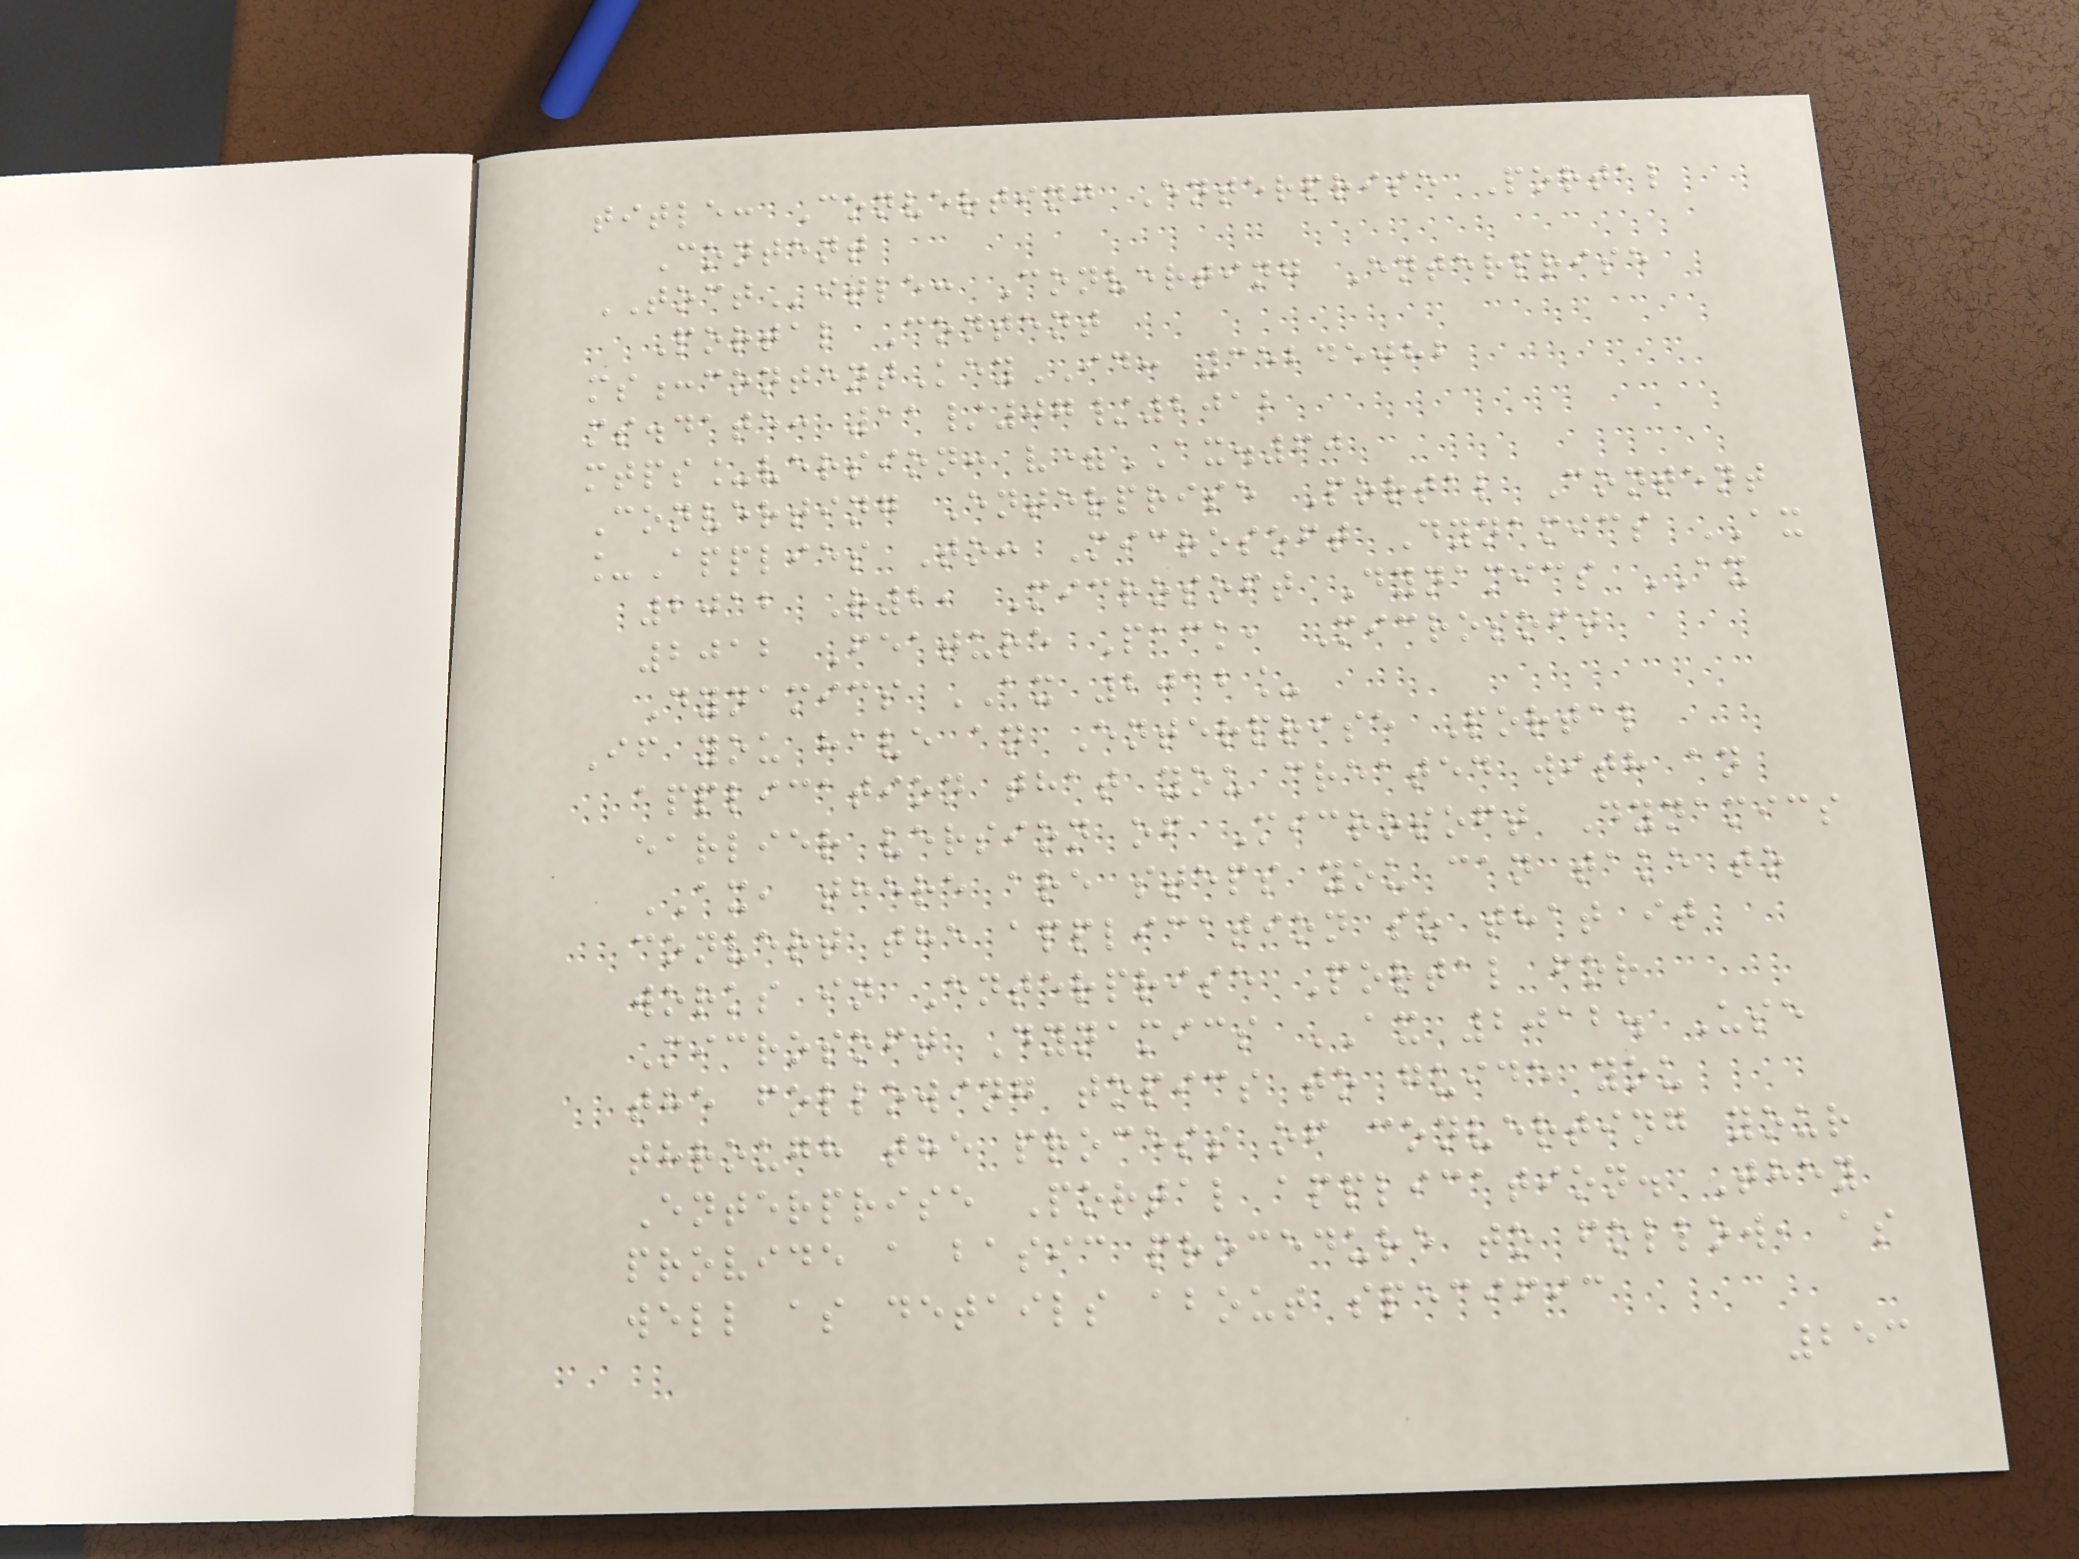title: Converting Enterprise Portal
Content
TOCTitle: Converting Enterprise
Portal Content
ms:contentKeyID: 35245082
ms.date: 11/07/2012
mtps_version: v=AX.60
Converting Enterprise Portal Content
_Applies To: Microsoft Dynamics AX
2012 R2, Microsoft Dynamics AX
2012 Feature Pack, Microsoft
Dynamics AX 2012_
If you have an Enterprise Portal
application that you created with an
earlier version of Microsoft Dynamics
AX, there are steps you can take to
convert the application so that it
works in Enterprise Portal for
Microsoft Dynamics AX 2012. Use
the following topics to guide you
through the process of converting your
Enterprise Portal application. They
provide a basic procedure to follow, as
well as details about specific
253
